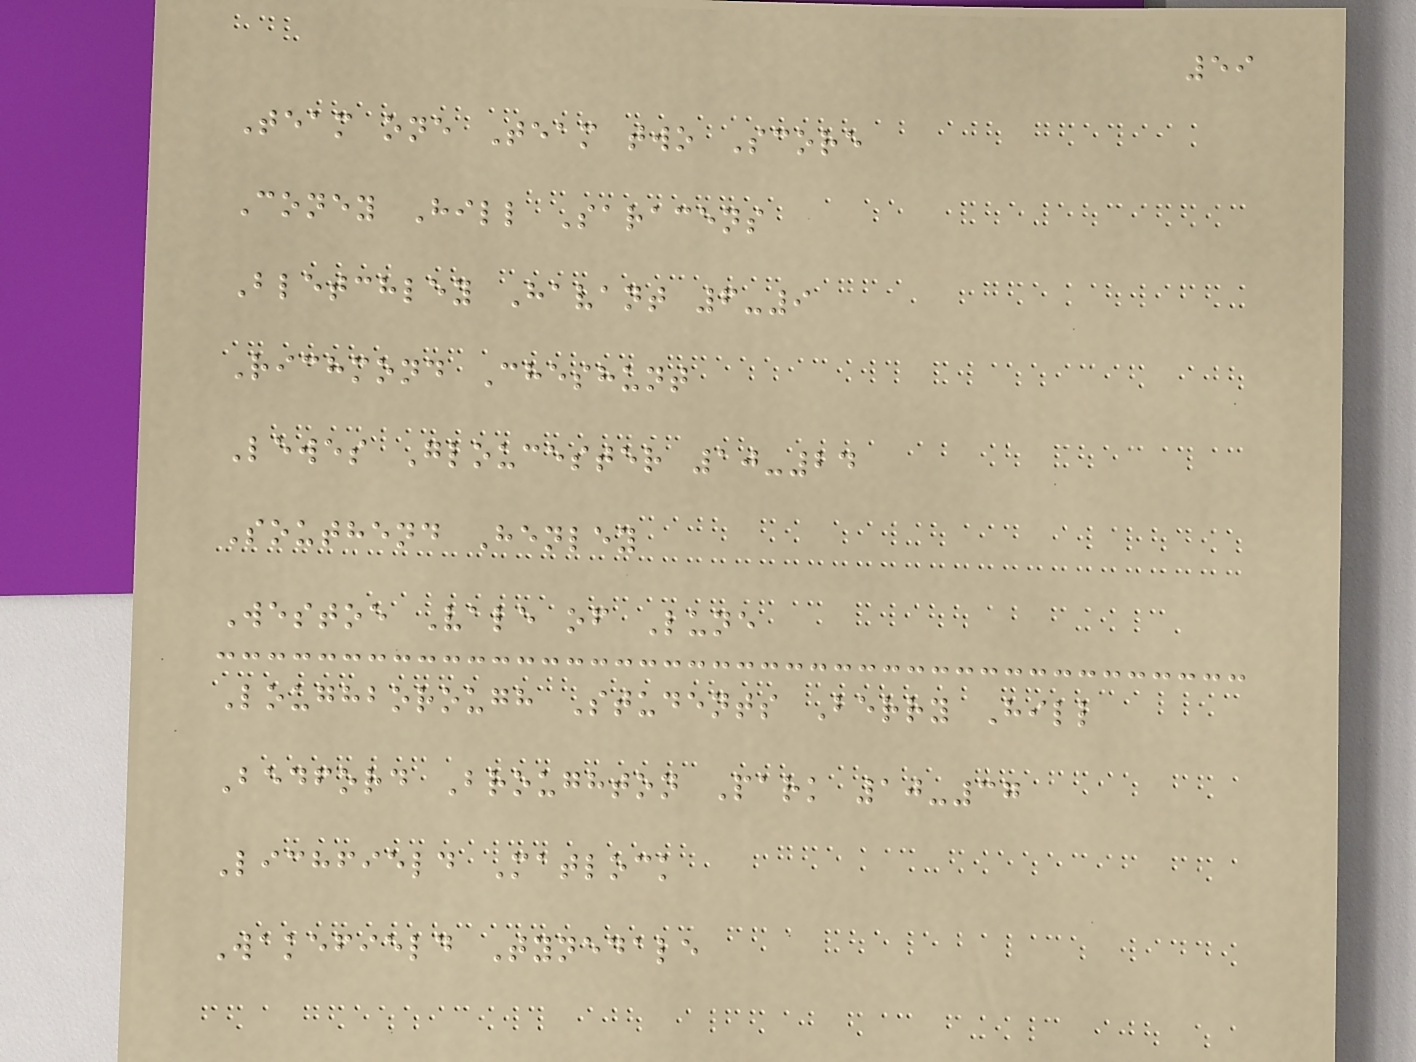59
Team one Team two Score
Coney Hill Saracens
Bletchley Havant 6-9
Richmond Cheshunt
Lewes Gloucester 10-24
Southend Henley
Westoe Vale of Lune
Loughborough Students Berry Hill
Bedford Broughton Park 10-37
Lichfield Matlock
Wakefield Tynedale
